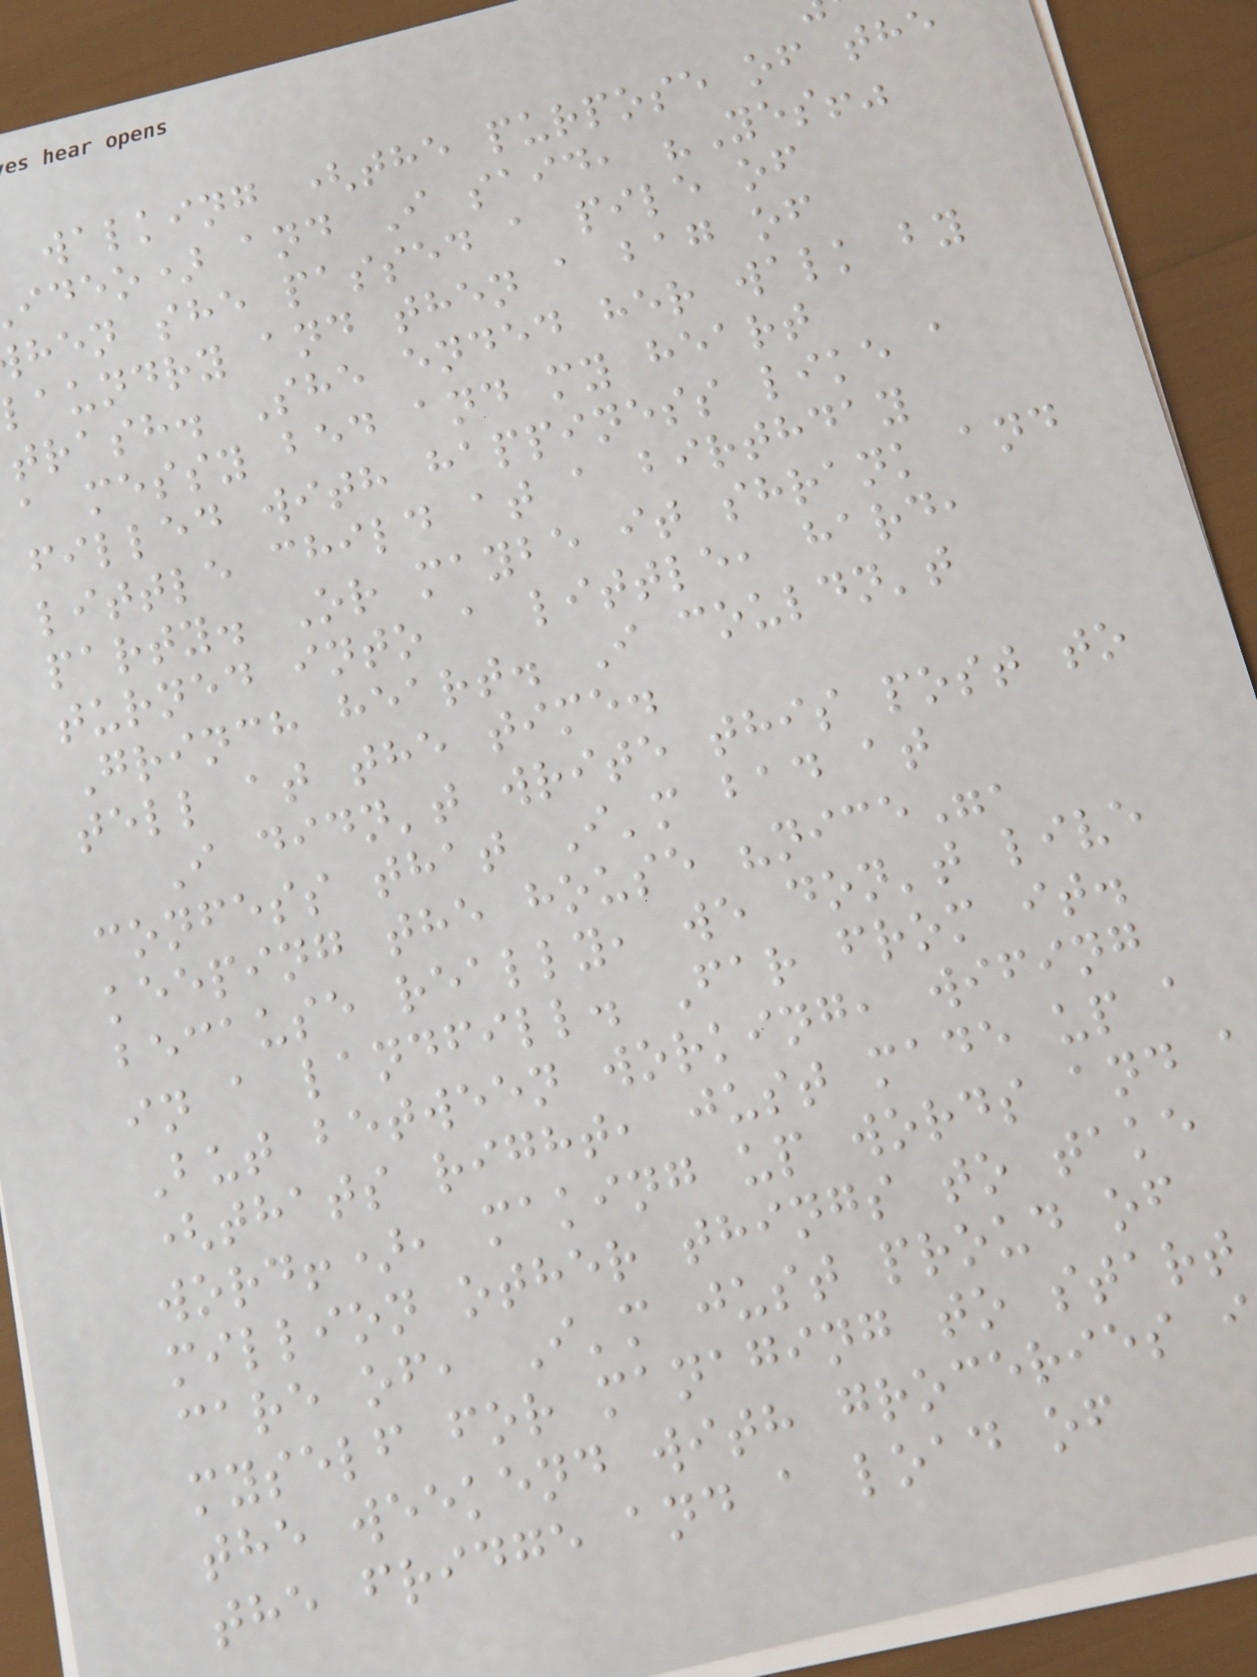walking (the purpose of the
ideo) and I said, "Yes!"
hen she passed a pile of
laundry and then a bag of
trash. She ended her walk by
a messy bed and my heart
filled with happiness like a
little child at a birthday
party. Or maybe it shrank and
turned into a little, hard,
Grinch heart. I couldn't
tell at the time.
I didn't write this post to
confess that I'm bad at
keeping the house "nice",
because really, we don't live
in a landfill. Far from it.
But between working, wifing
(thats right, just made up a
word!), making up words and a
million other things to take
care of, I'm just proud of
myself for managing to start
the weekend with groceries
the fridge and a load of
